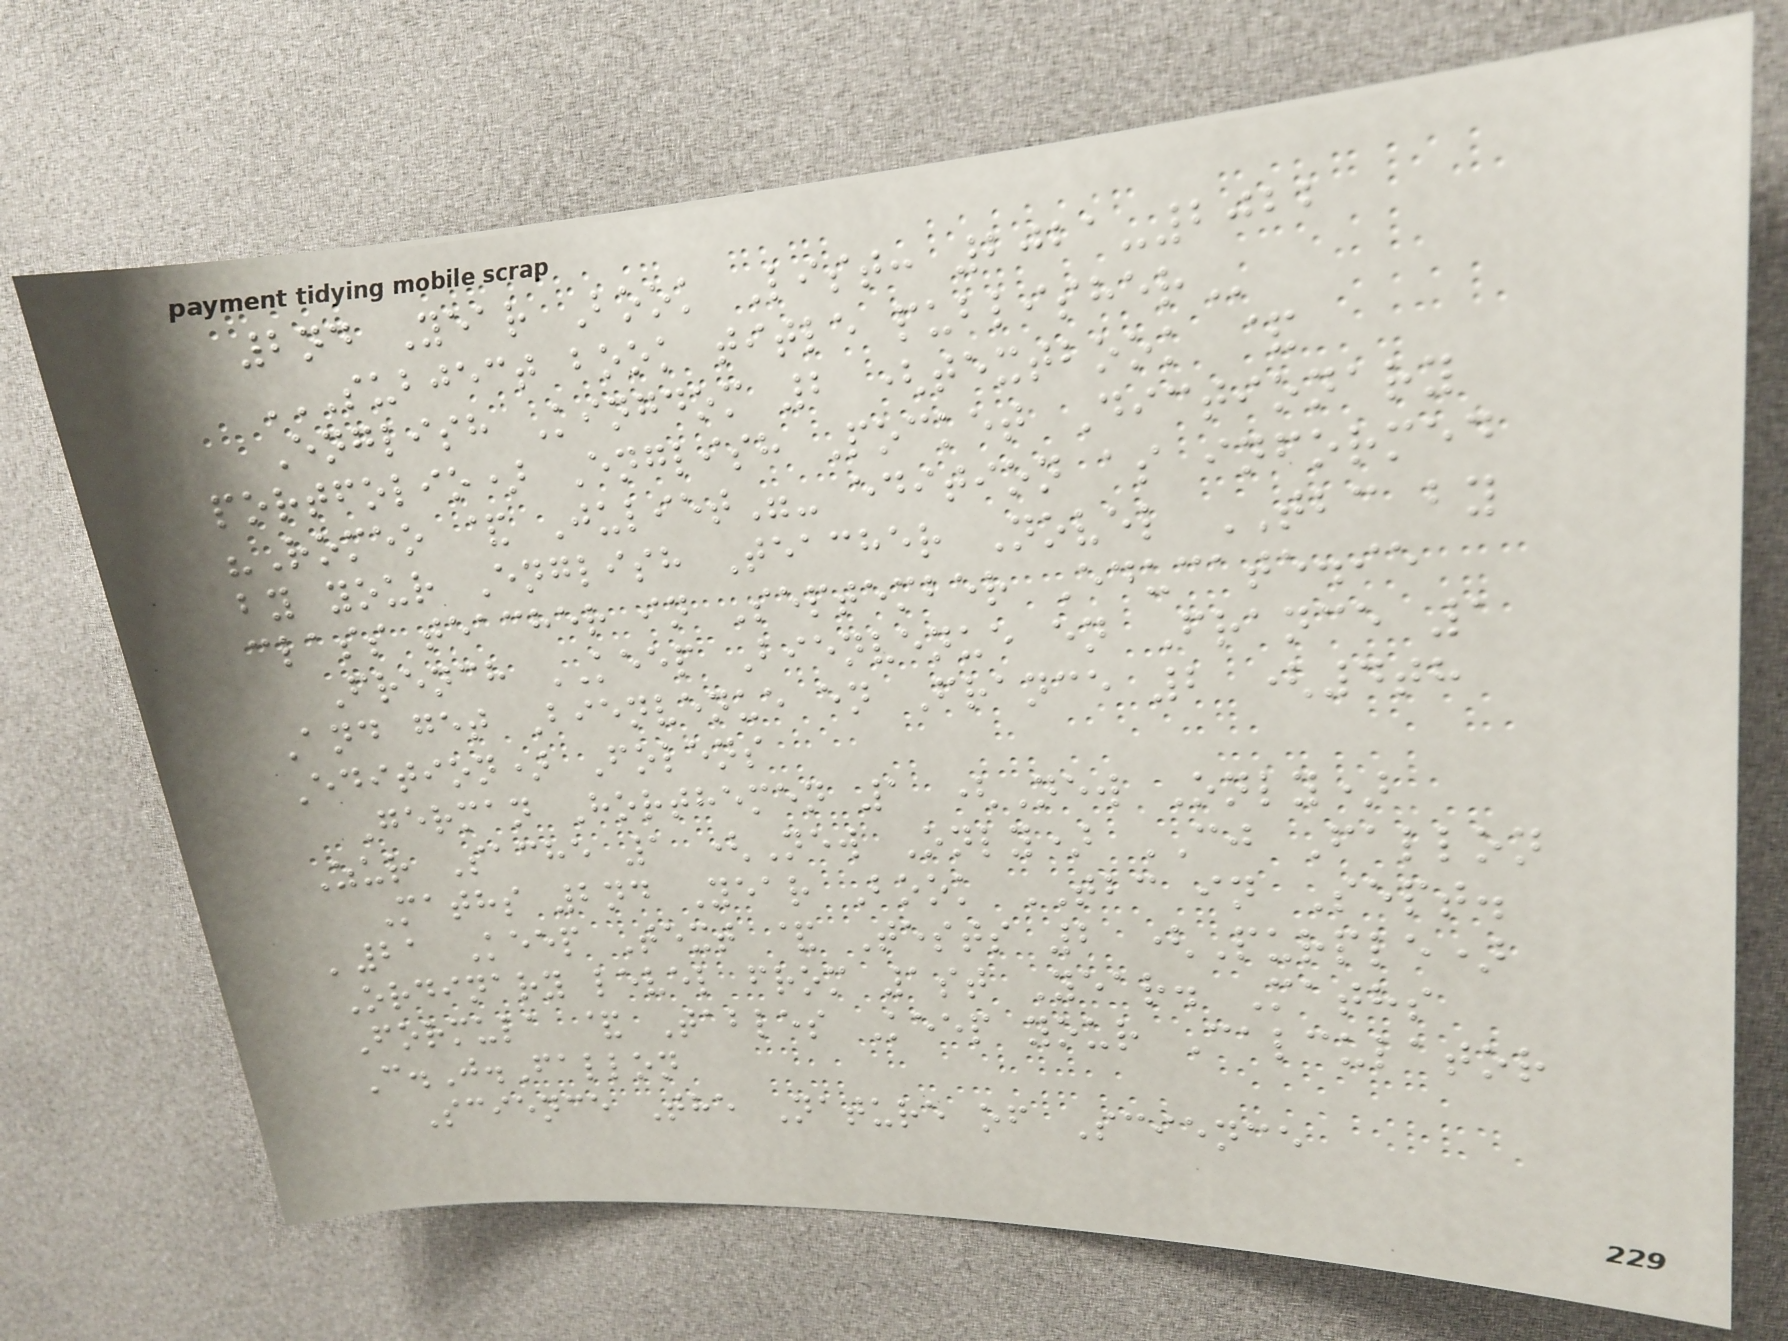2nd Year Book List: 2021-2022
SUBJECT BOOK TITLE PUBLISHER
English Kingdom 2 (textbook &
portfolio) English Pocket Dictionary
"Romeo & Juliet"- edition as informed
by your English Teacher Novel TBC by
class teacher in September Educate.ie
French KEEP Bienvenue en France 1
And get Bienvenue en France 2 (4th
Edition) Folens
German Horthemen 1 (New Only)
Zur Sache 1 (New Only) CJ Fallon
Maths 2nd Year Book TBC in Sept.
'21 Keep Text & Tests 2 (Purple)
Ordinary level from 1st Year. Maths
Formula & Tables Keep your Calculator
C.J.Fallon
Science The Nature of Science
